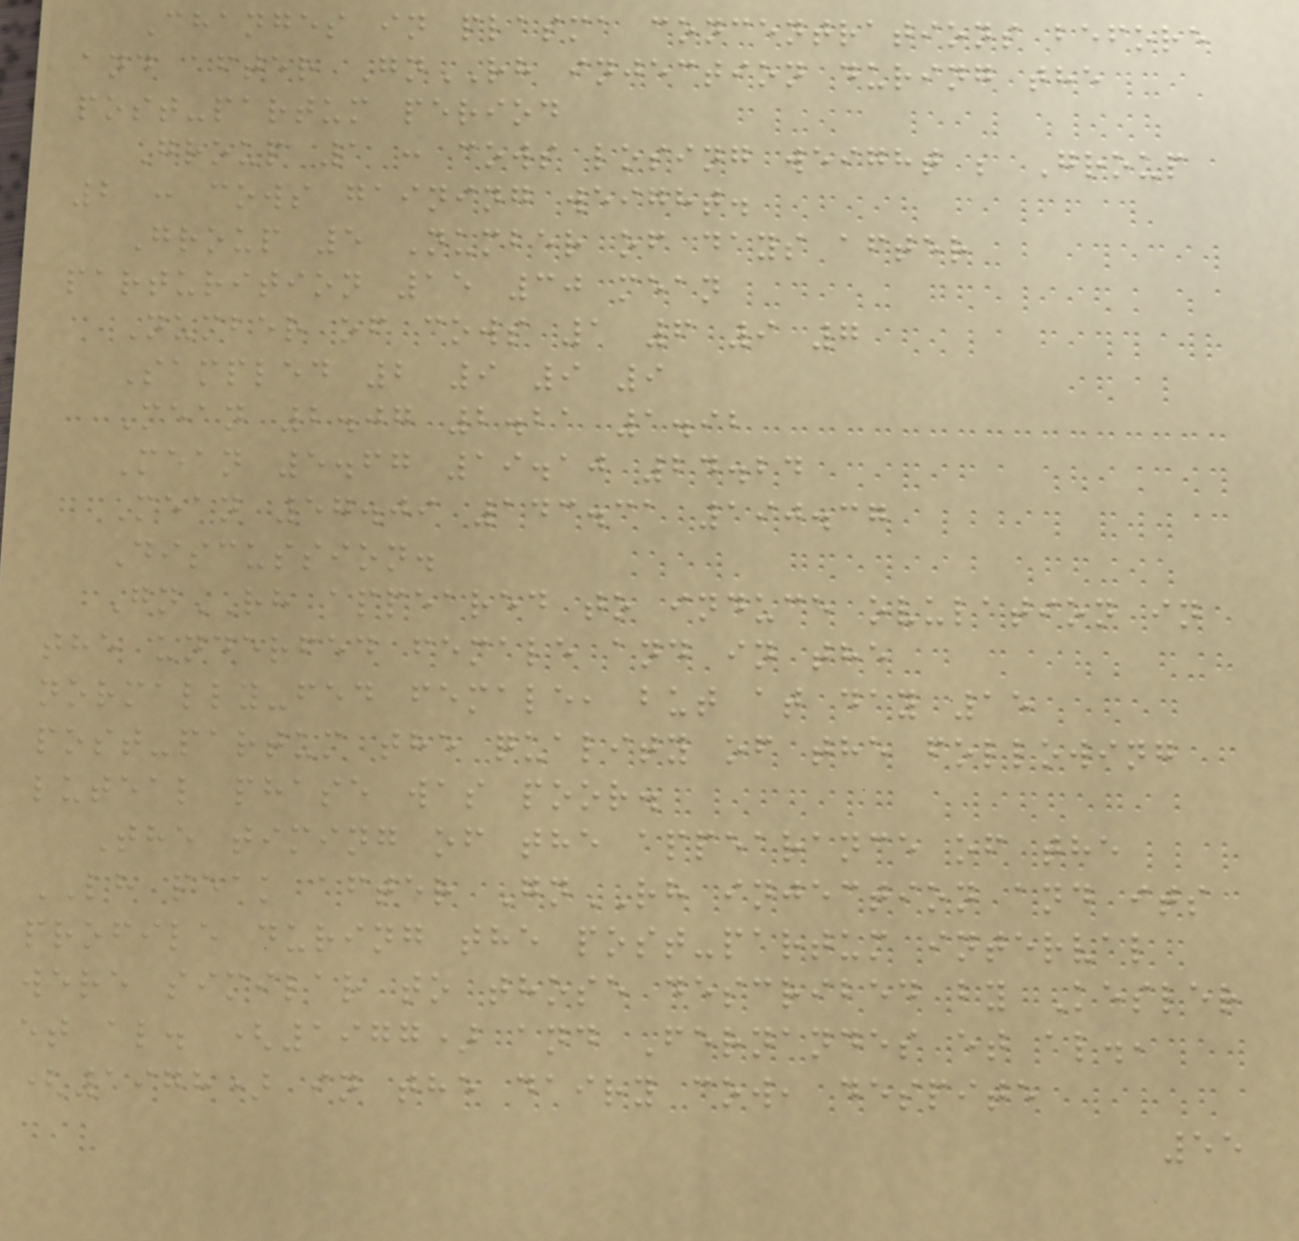Changes in plasma concentrations before
and after GnRH injection during the
post-partum period
Group 1 : cows losing weight ; Group
2 : cows gaining weight.
Group 5 Number of days after
parturition 15 30 mean
Number of cows 1 6 9 7
Sampled 2 9 9 9
Mean 2.07 2.21 1.92
Mean 5.67 19.10 24.24
Mean 57.09 143.31 190.37
Discussion.
GnRH appeared to induce ovulation in
the underfed female and in the
normally-fed female, but at day 15
post-partum the quality of the following
luteal phase was poor.
The timing of the appearance of the
LH peak after GnRH injection and its
profile during the post-partum interval
were similar to those described by Kesler
et al. (1977) and Fernandes et al.,
(1978) in the dairy cow, despite
55
